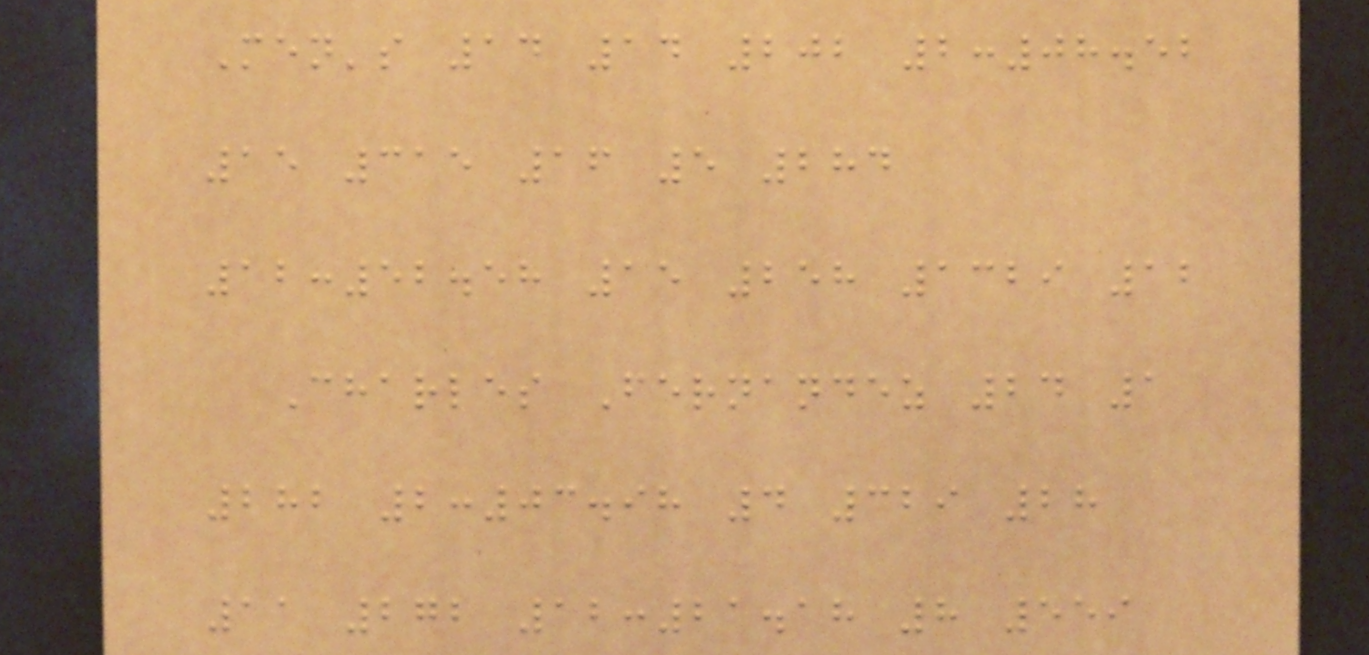Men's 14 14 202 2:08.52
15 315 16 5 284
12:52.58 15 258 1329 12
Charles Fernandez 24 1
282 2:03.98 4 329 28
11 272 12:21.18 8 559
